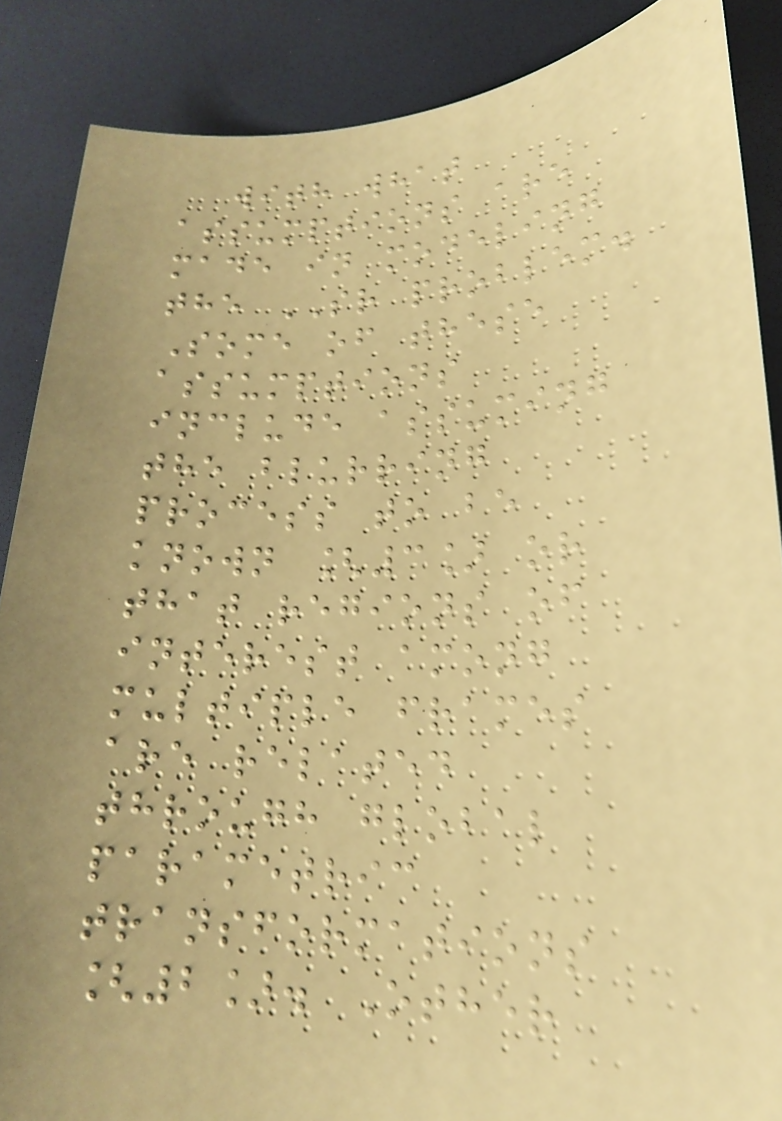with what
assumptions are
made in modeling
the SR problem.
Some of these
assumptions
include assuming
the blurring
process to be
known [3] or
that regions of
interest among
multiple frames
are related
through global
parametric
transformations
[2]. Other
